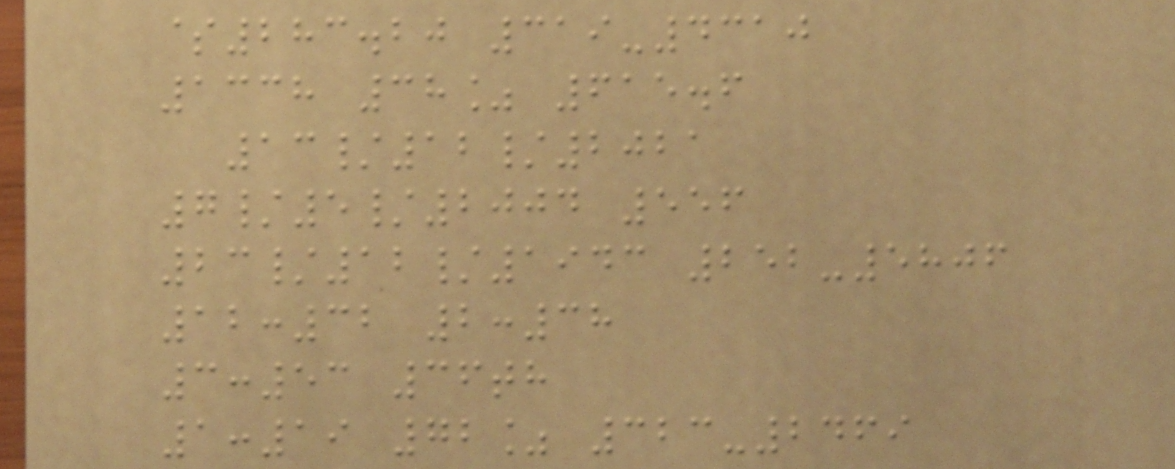$283.20 319-4310
1338 38% 615.6
13/12/2021
7/5/2004 556
23/12/1943 252-5806
12:32 2:38
3:53 36th
1:19 72% 323-2469
